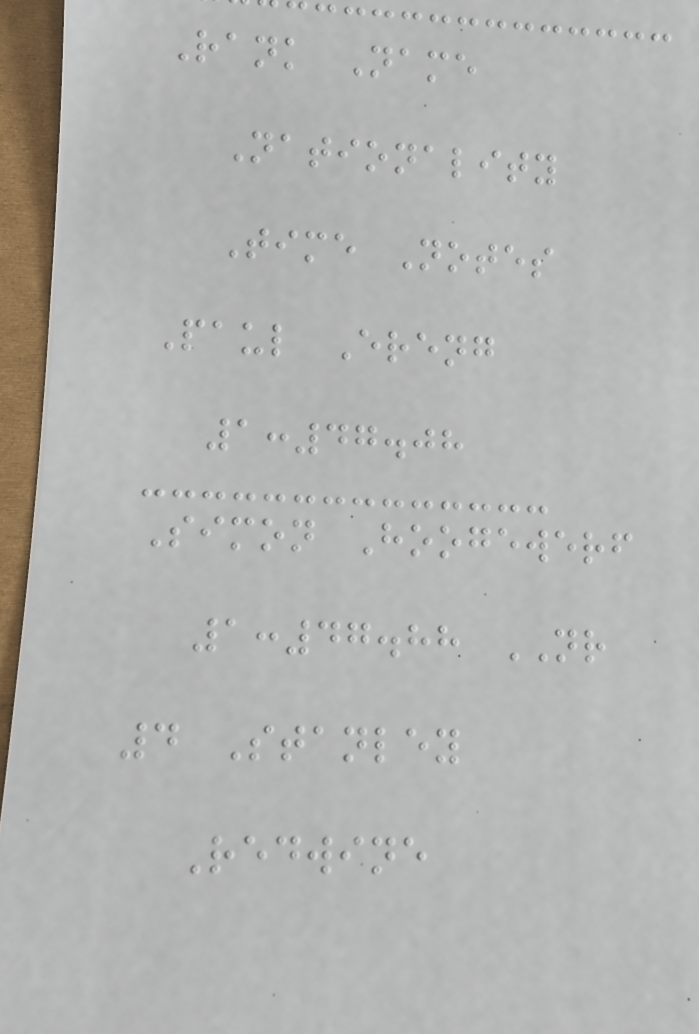Rank Name
Nationality
Time Notes
Paul Ereng
1:47.08
Simon Hoogewerf
1:47.88 NR
4 Stanley
Redwine
